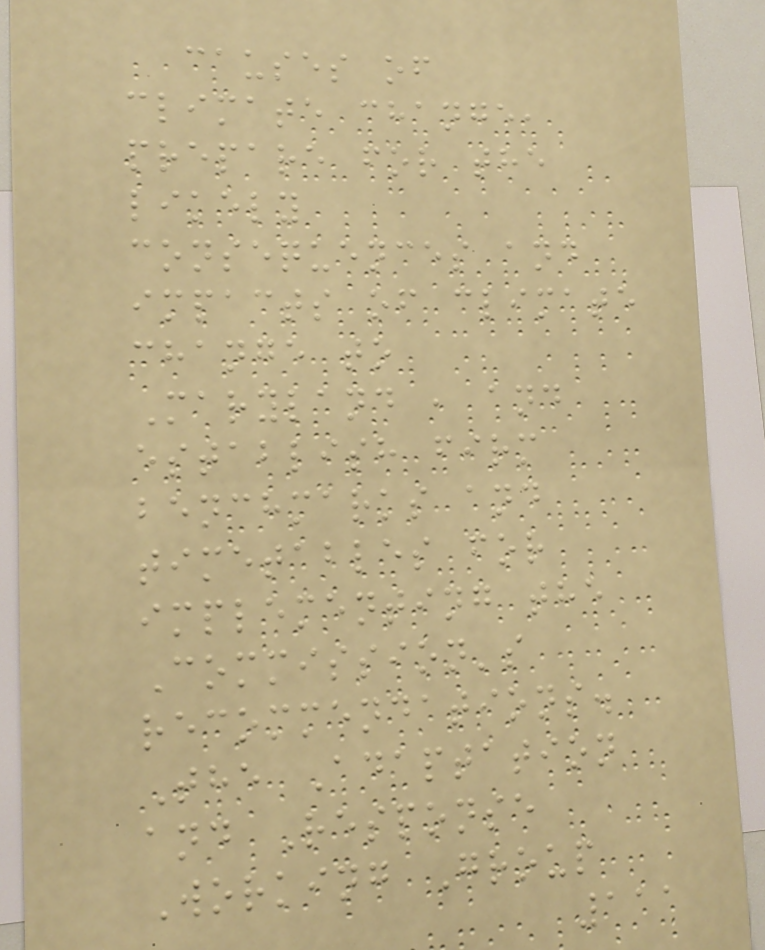causes of
climate change,
prepare for the
likely
consequences and
impacts of climate
change to
Maryland , and
establish firm
benchmarks and
timetables for
implementing the
Commission's
recommendations.
The Adaptation
and Response
Working Group
111
